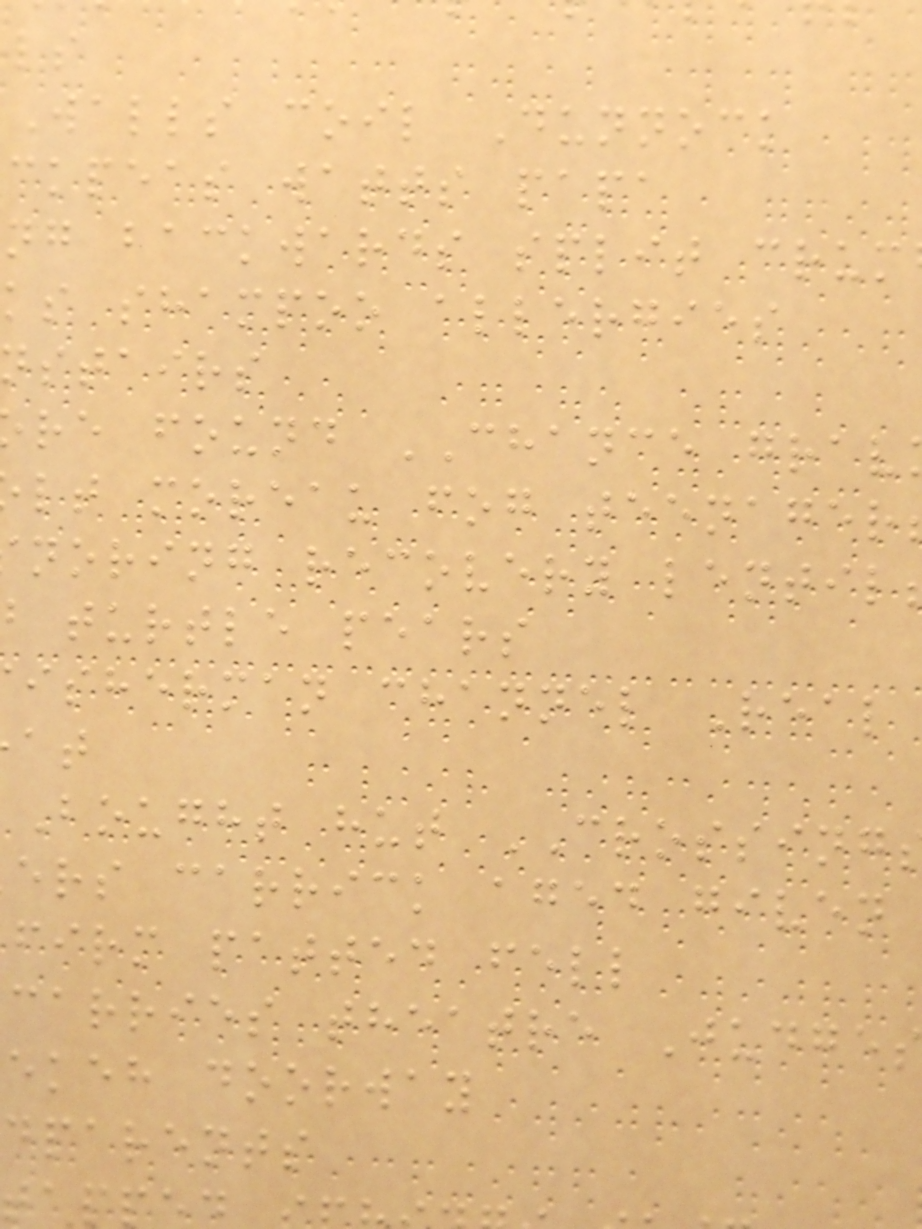Walls coil Dunnock
ckpeas watts papa
ng backwards split crum
ks shampoo allergies
stairs
re found CHANCE grav
lt moreau fog teenager
noring recovery lentil
turtle pears
isherman channel Real
Bought hut CROSSING
ers carrick aged given
firm patted fell
carries theatre Judge
ekeh doorway
dparents
